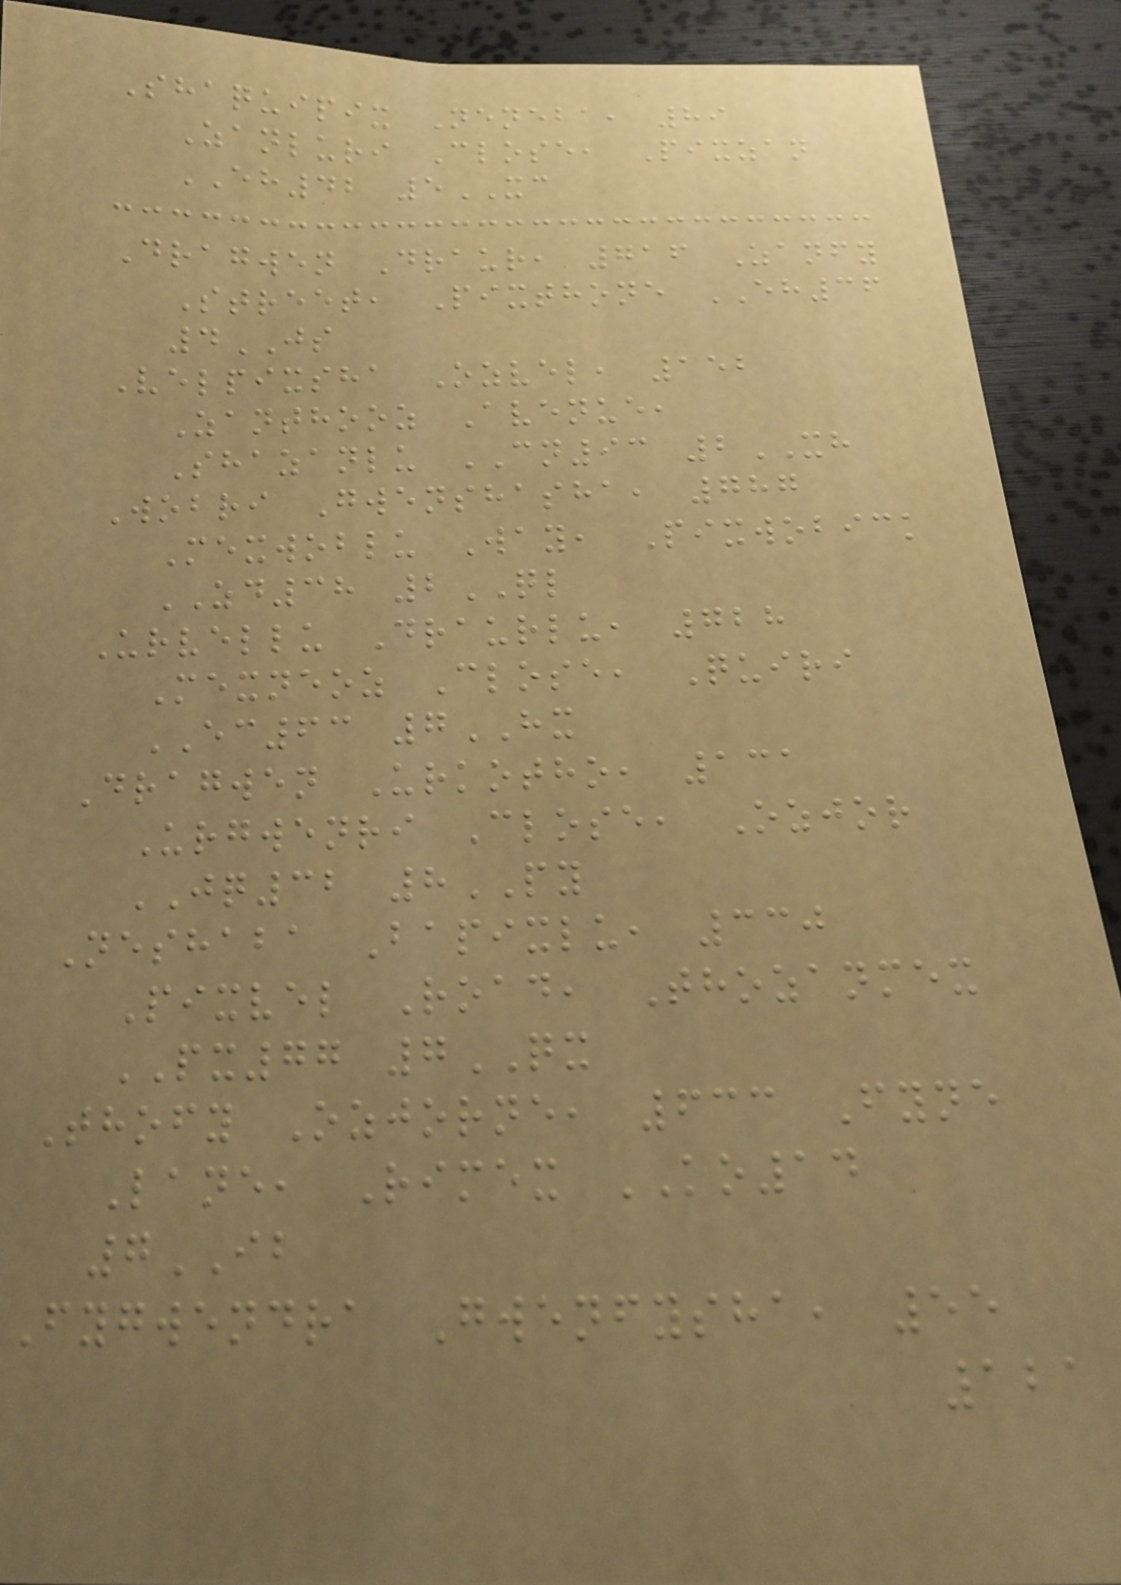Shaquipix Neneba, 89
Zanluri Close, Pixzan
EH42 5XC
Dragwen Draur, 716 Zanfy
Street, Pixthone EH36
4JS
Velpixsha Ozvel, 152
Zanthooz Avenue,
Shazanlu CN93 2XH
Wobri Gwenshasha, 787
Mexwoblu Way, Pixwobick
ZD38 2QL
Urvellu Draurlu, 728
Mexneoz Close, Quiri
EC63 7HX
Dragwen Urkotho, 131
Urgwenri Close, Ozjor
JQ32 8PY
Neshaba Bapixlu, 330
Pixvel Road, Thozanmex
PX77 7QX
Thofy Ozjorne, 633 Fyne
Lane, Rimex KO14
7IB
Fygwendra Gwenfysha, 55
121
